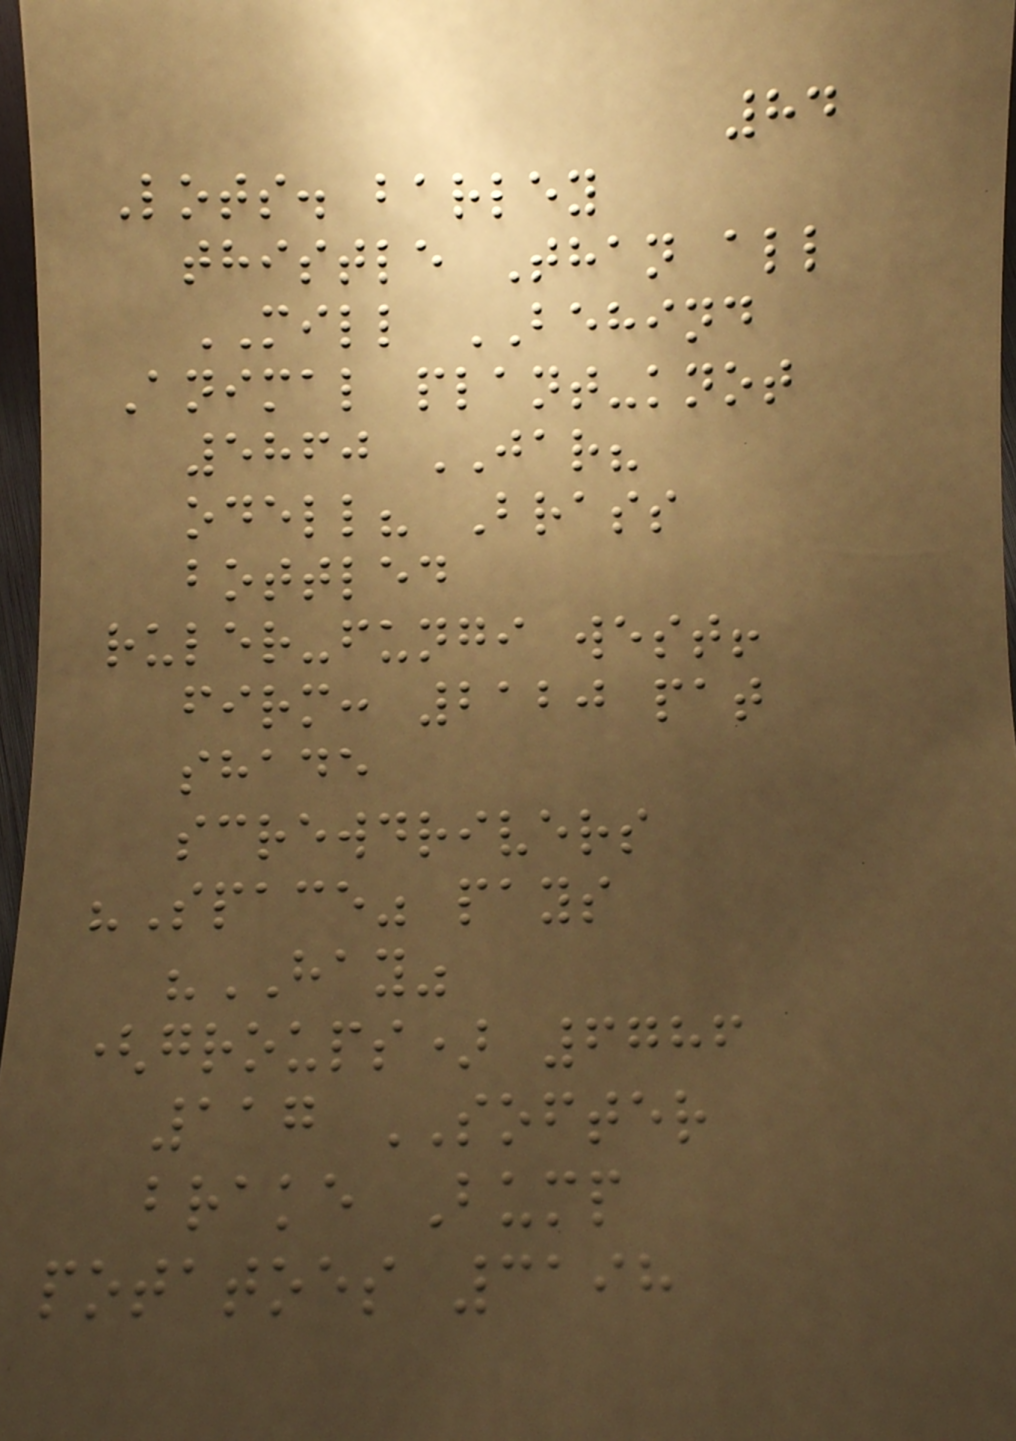84
Lots. barley
thistle Than all
MILL BEHIND
Animal plant-knot
5860 JAR?
odell? Brass
bottled
ruler-fungi west!
firm: 2120 pat
shade
screwdrivers
"Space" pays
"HAY"
(groups) 6786
117 SOFTER
brake Bump
potatoes 3198
